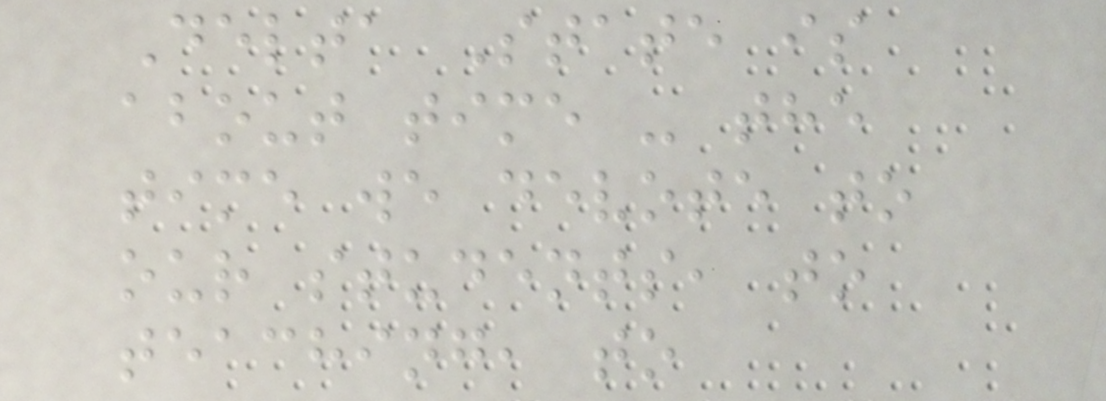Delta State is
about time - the
time we devote to
our students, to
teaching, to
